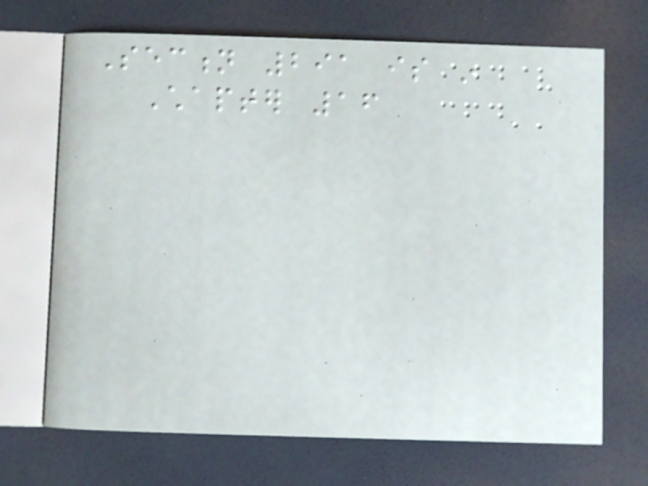Section 291 is in
Chapter 16
